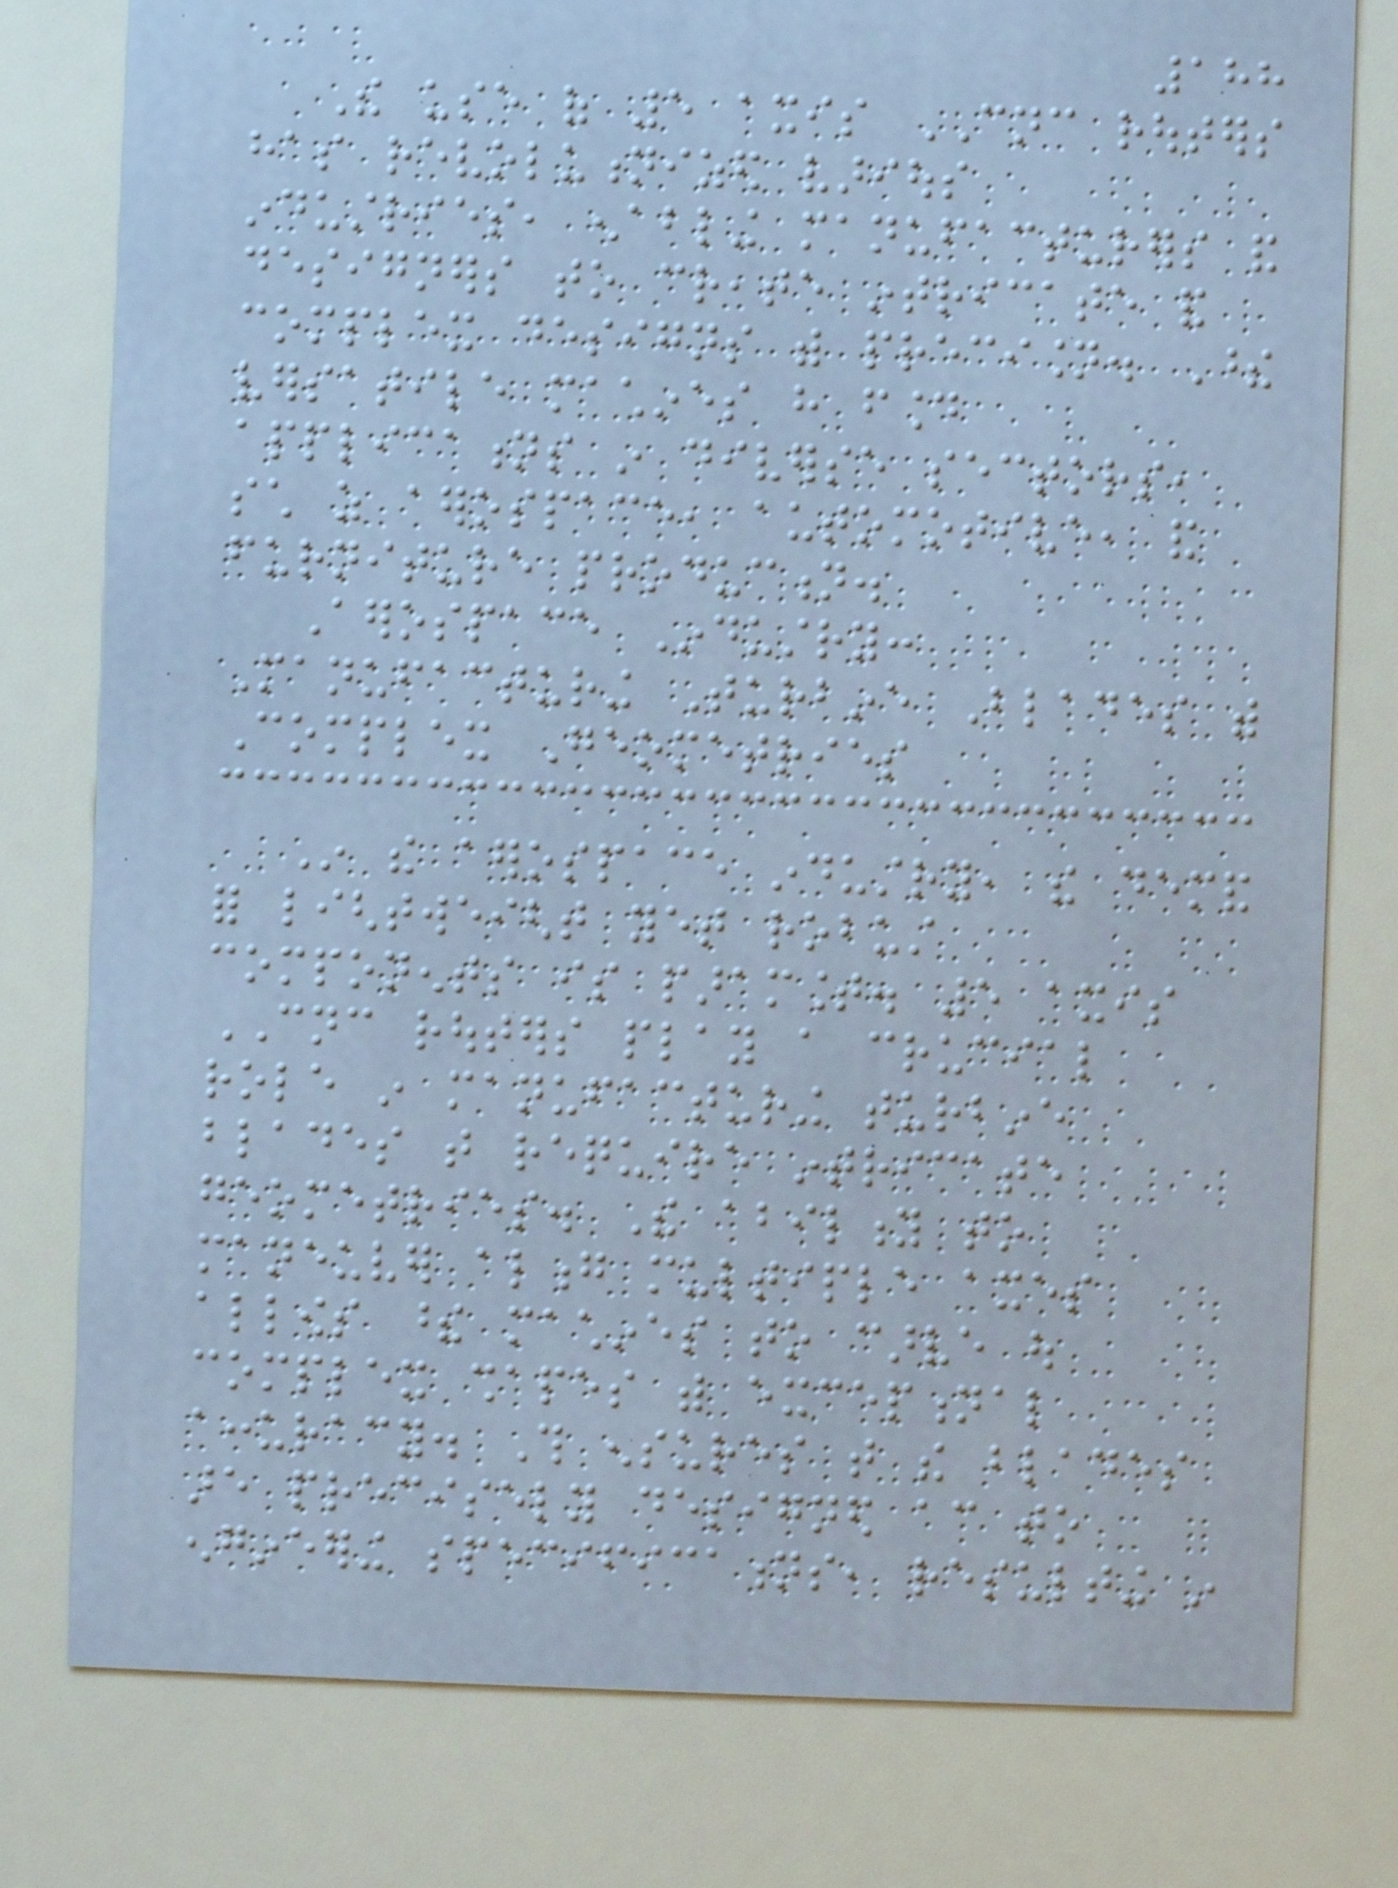188
The use of 5 axis CNC routers
has revolutionized various
industries, enabling manufacturers and
designers to create intricate and
complex designs with precision. These
versatile machines have found
applications in diverse sectors,
such as aerospace, automotive, and
furniture production.
Aerospace Industry:
Manufacturing Turbine Blades with
Complex Geometries
In the aerospace industry, the demand
for lightweight yet robust
components is paramount. 5 axis
CNC routers play a crucial
role in manufacturing turbine
blades that require intricate
geometries. The ability to
maneuver along multiple axes
allows these machines to carve out
complex shapes with exceptional
accuracy. This ensures that the blades
are precisely designed according to
engineering specifications, resulting in
